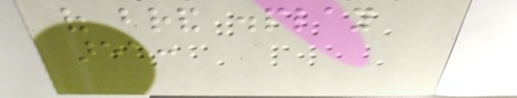of brand display
area:
